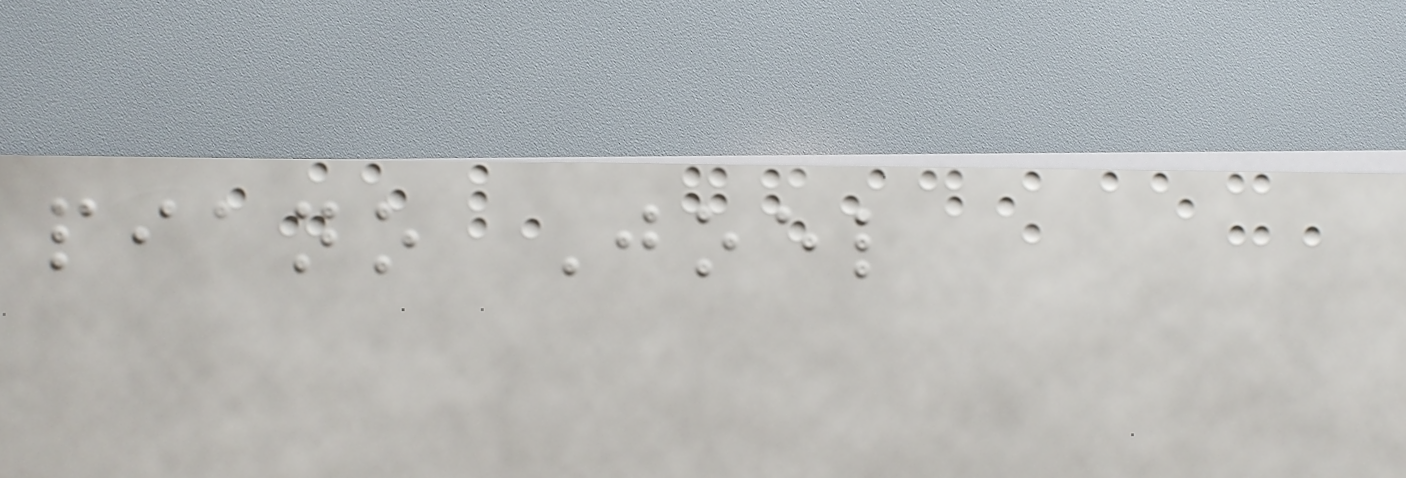piano Joel
